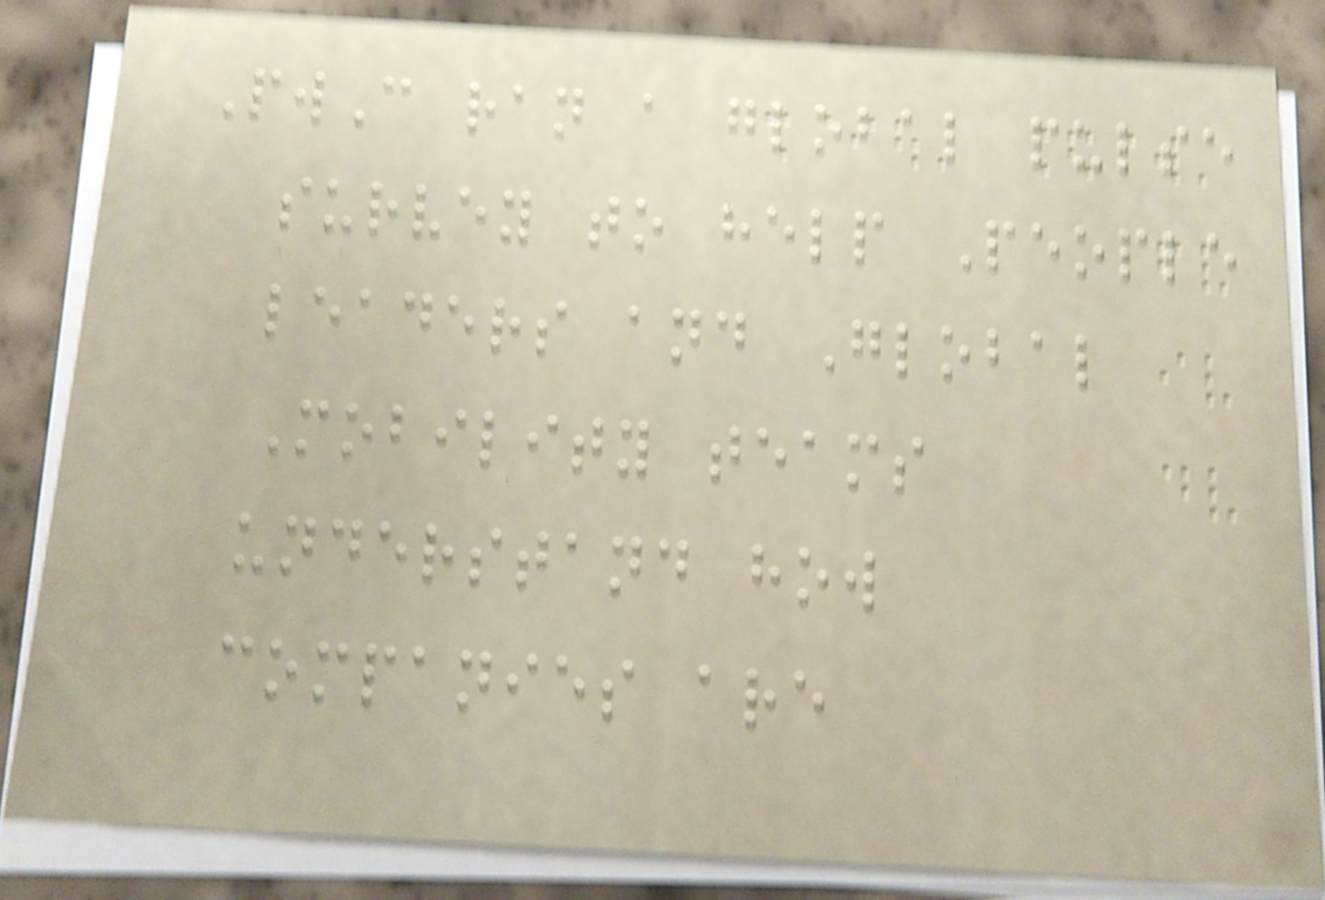PwC ran a global pulse
survey to help People
leaders and Global
Mobility teams
understand how
companies are
